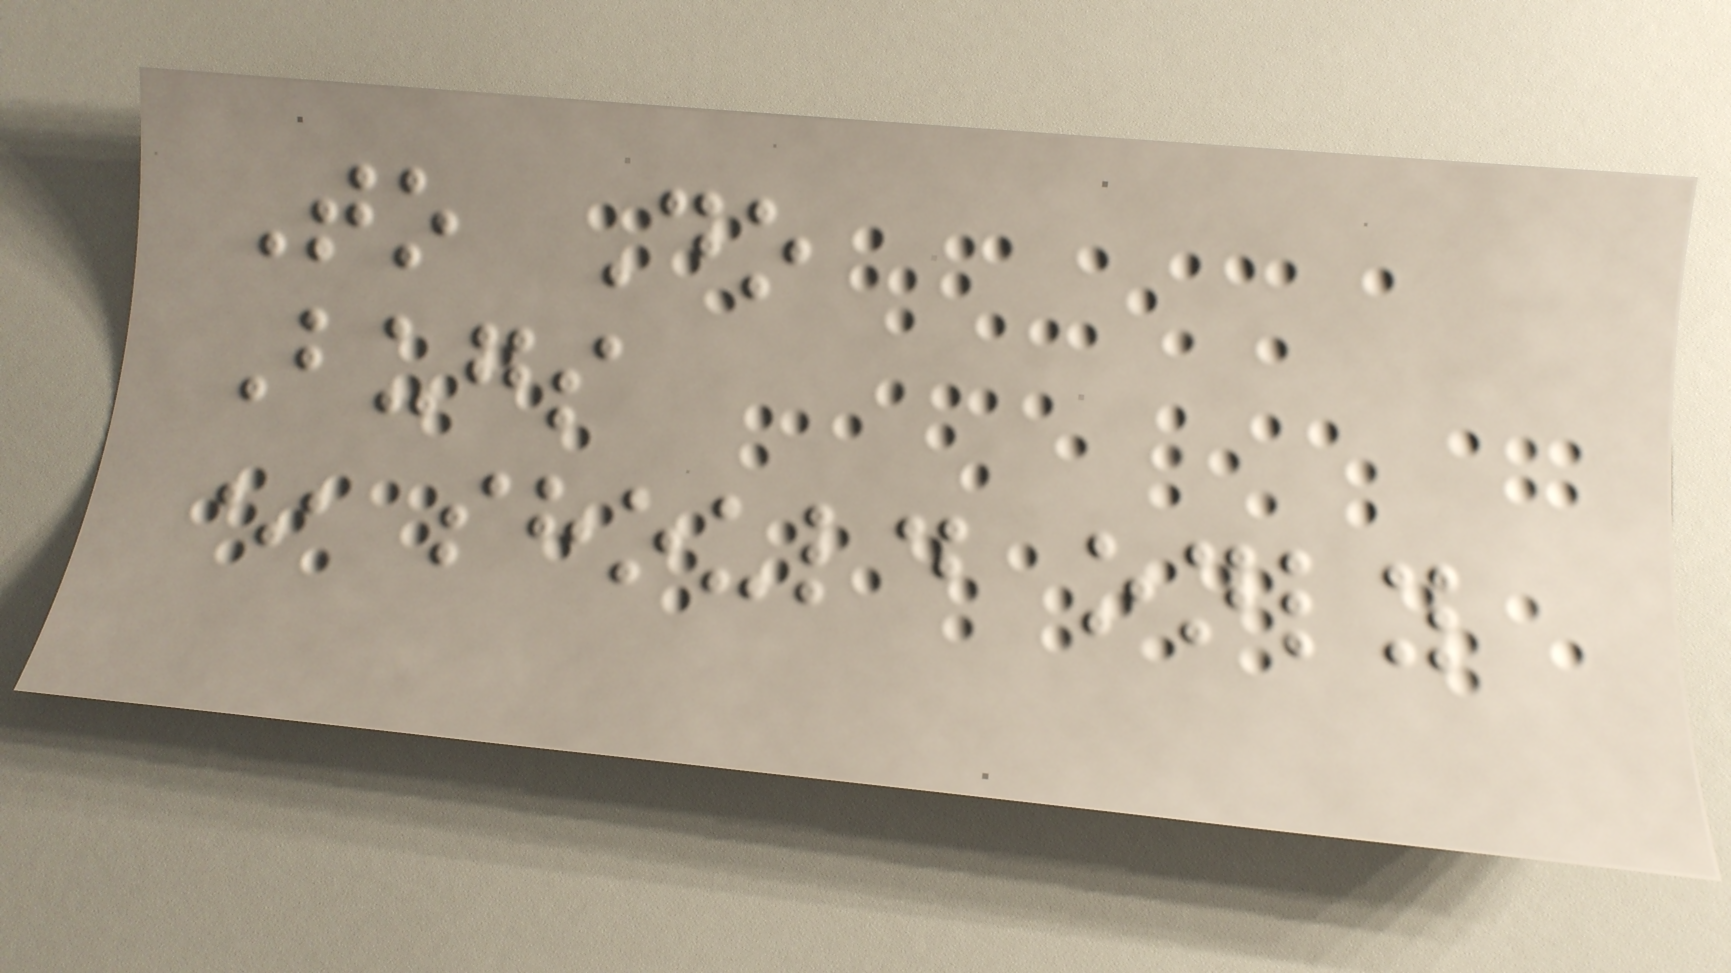To Do
Bugs
* should only
